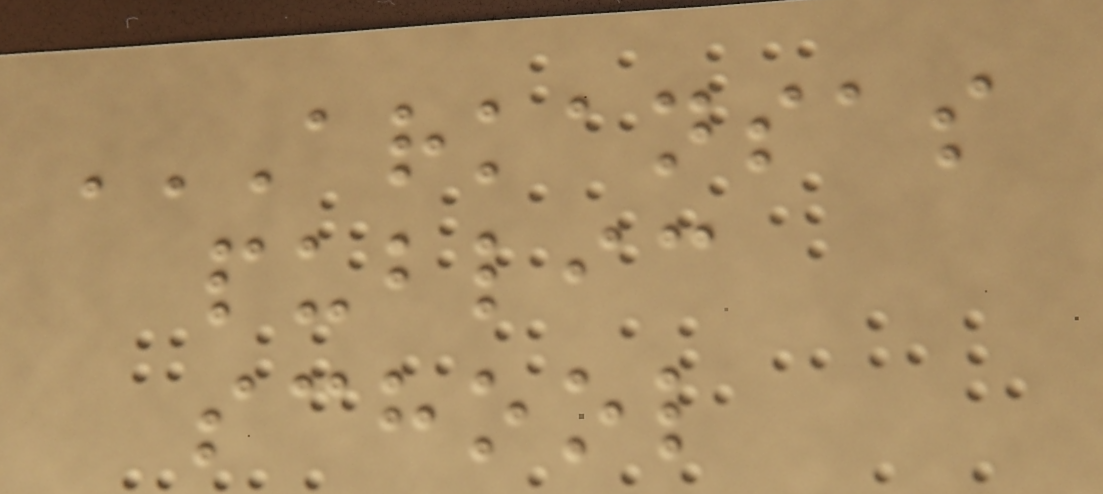ARKANSAS
PUBLIC
SCHOOL
